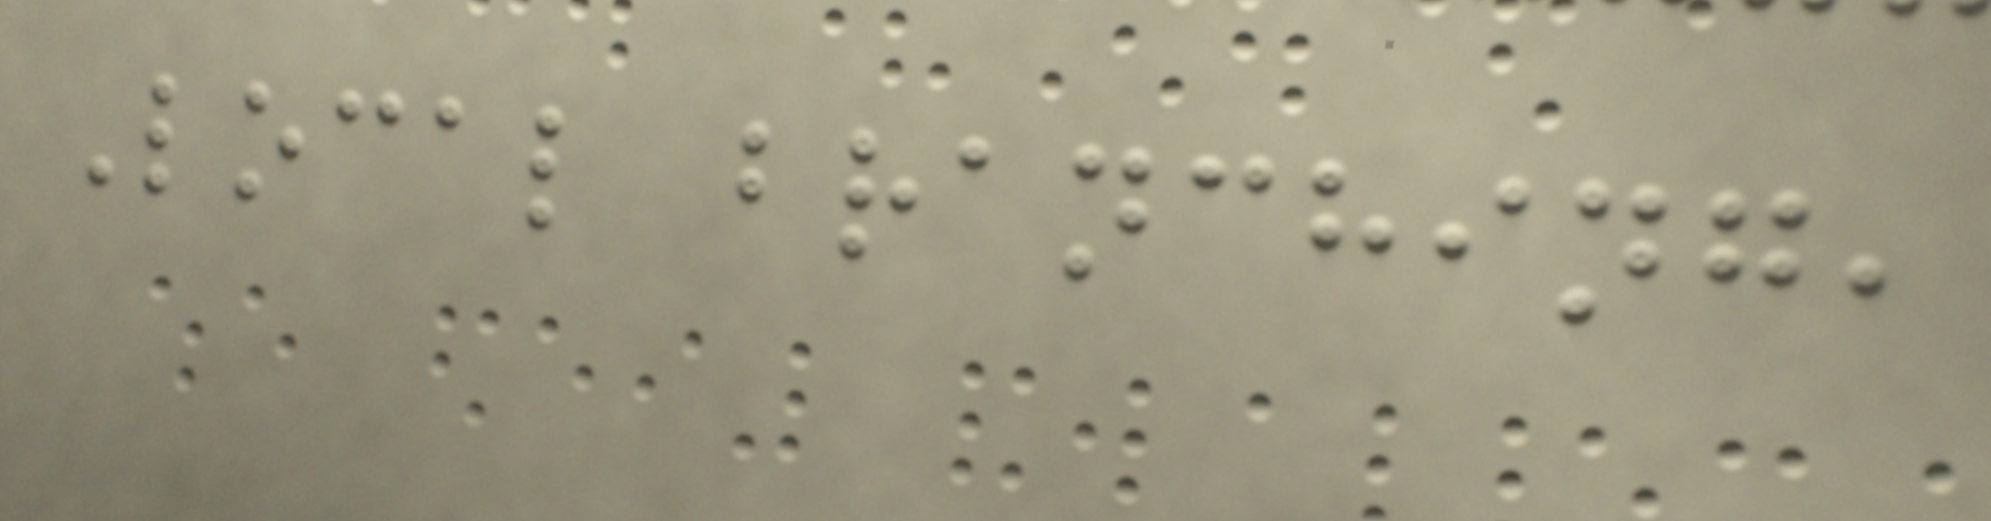Local branching,
